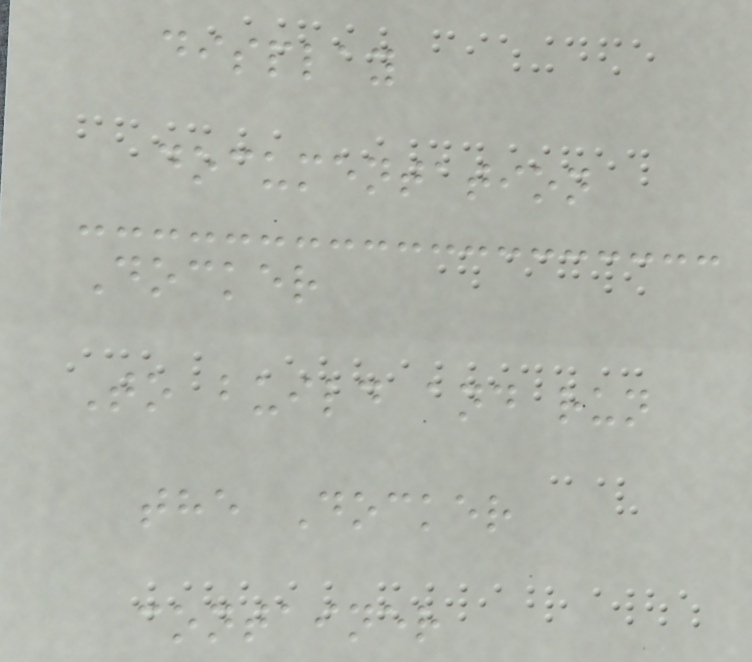display
documentation
Docker
To build and run
the Docker
container
